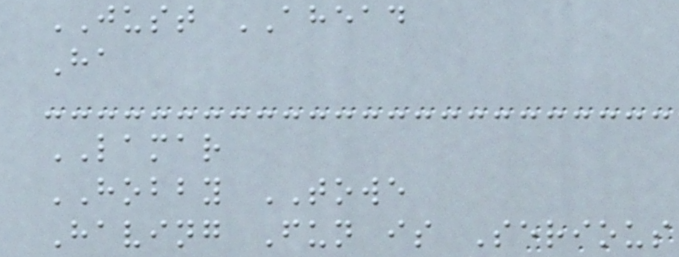JUST AHEAD
Ha
LAMAR
HOBBY TOWE
Having Fun is Serious
